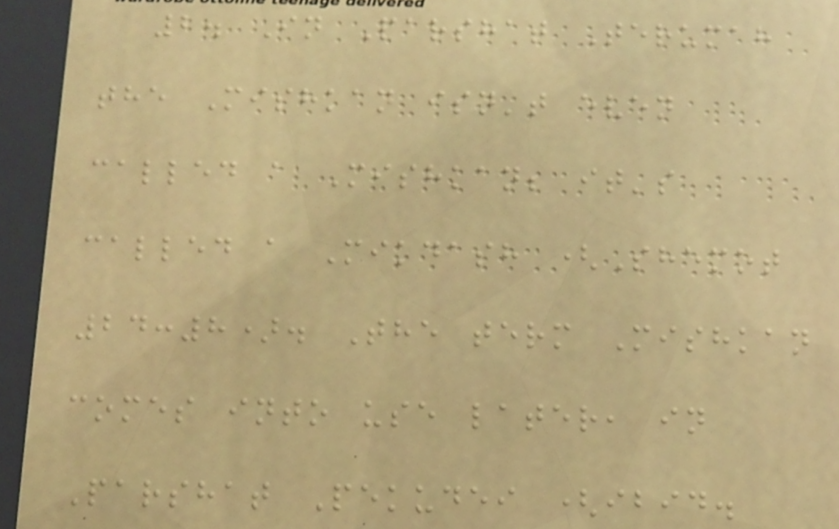2. In Parshat Terumah
the Mishkan isn't even
called a Mishkan; it's
called a Mikdash (Shemot
24:8). The term Mishkan
comes into use later, in
Parshat Pekudei (ibid.
